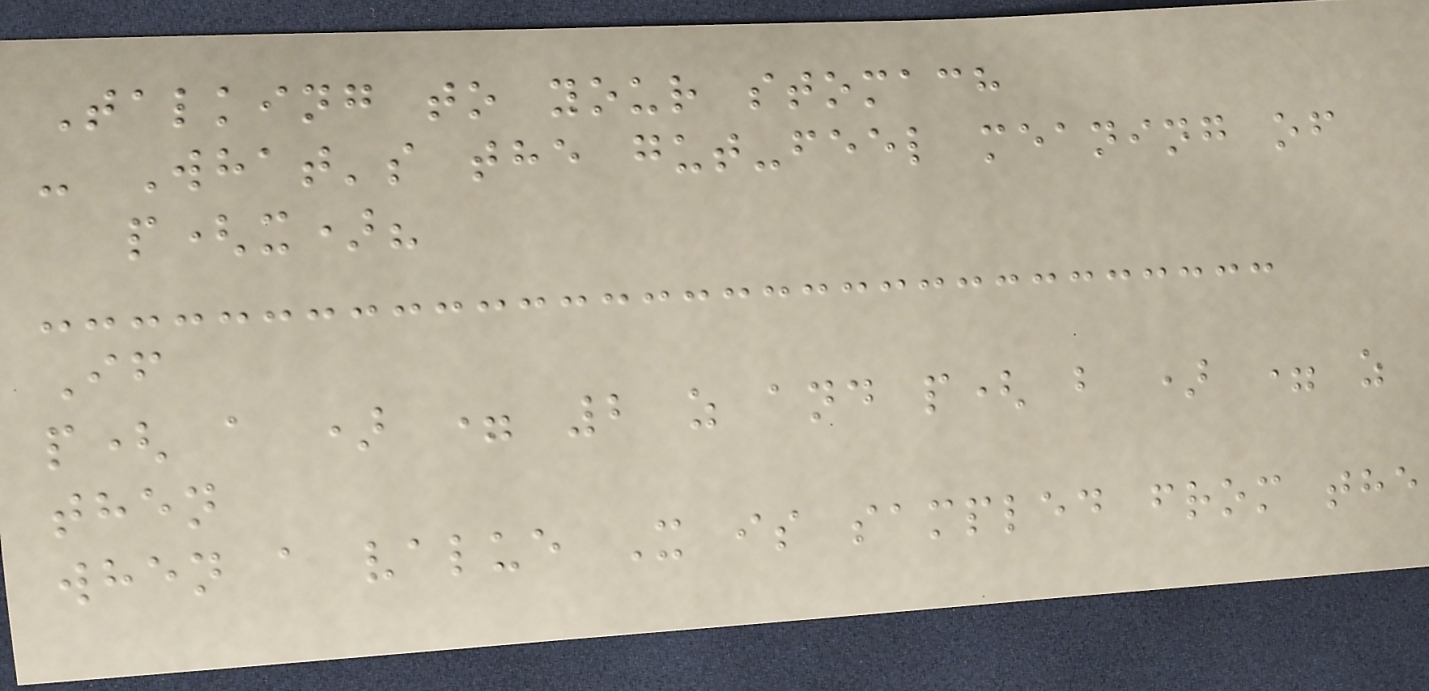Talking to your stomach
- What's the gut-feel meaning of
p(x)?
If
p( a ) = 2 z and p( b ) = z
then
when a value X is sampled from the
